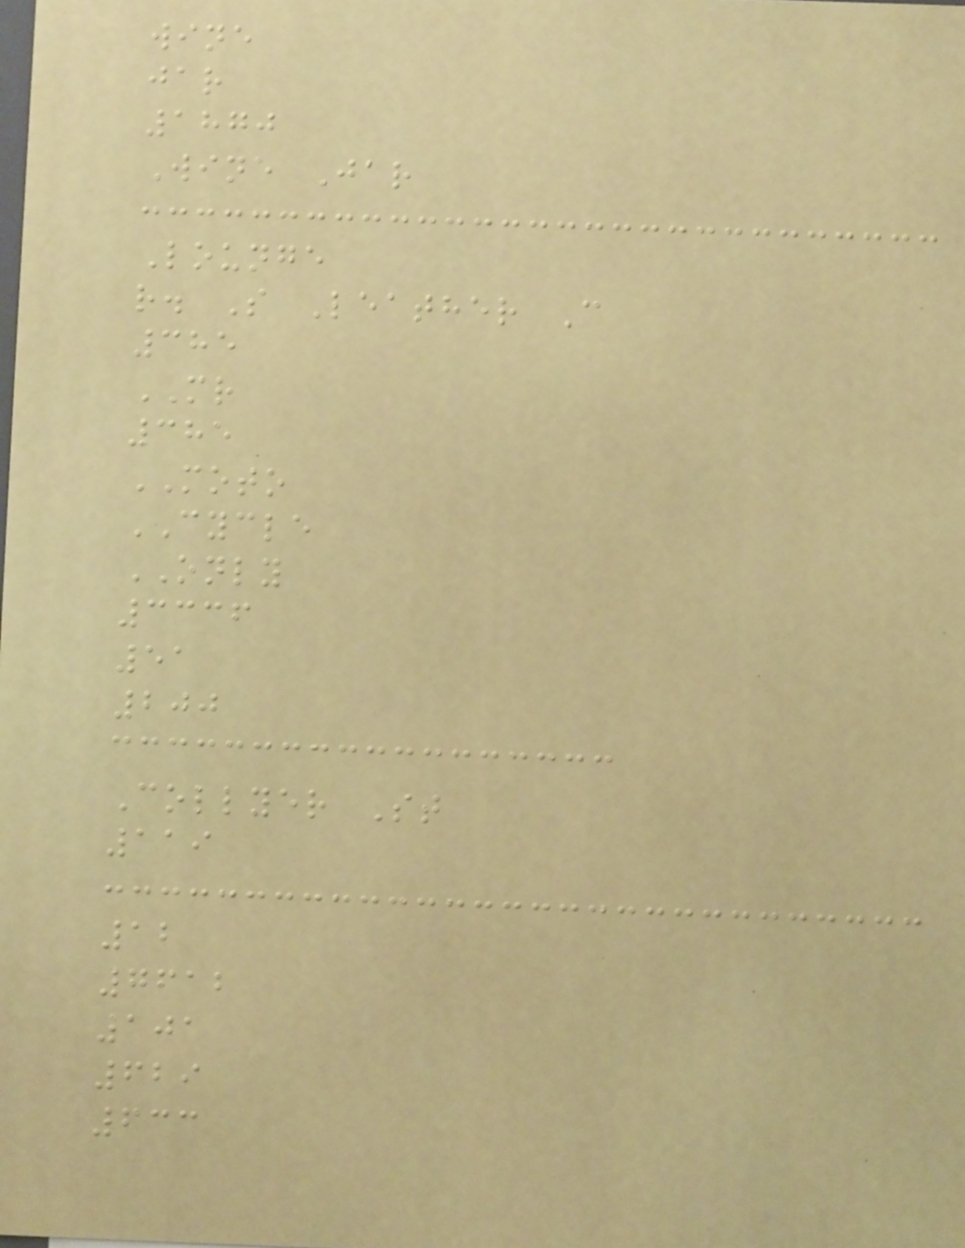wine
jar
1870
Wine Jar
Lounge
r. S Leather C
385
MR
385
MOTO
CYCLE
ONLY
3336
51
200
Collyer St
119
12
7612
101
629
633
